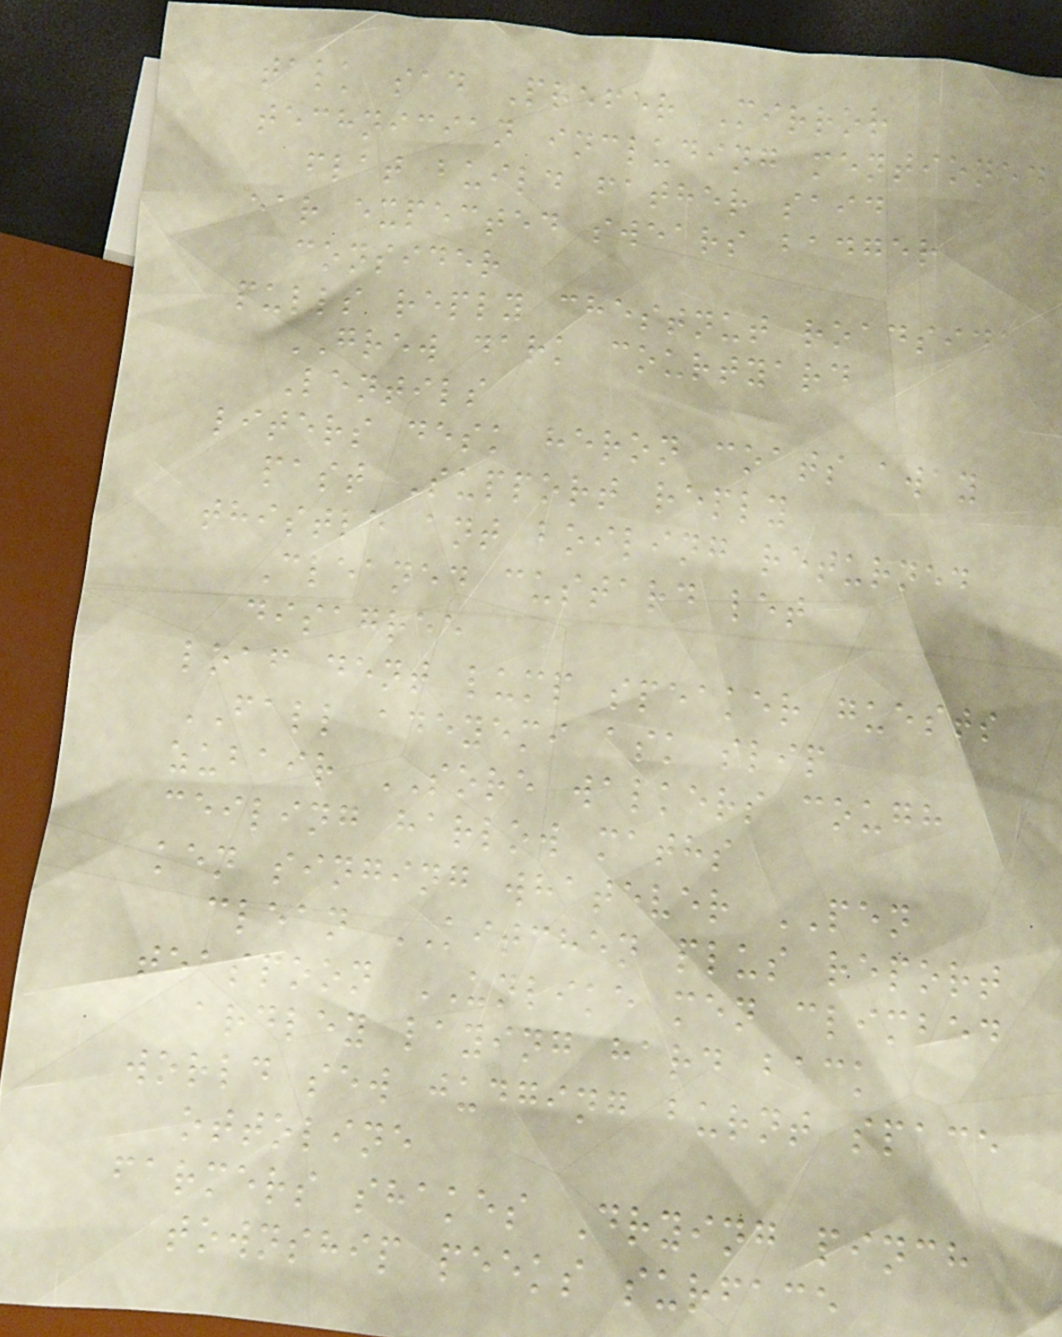talk sad Prefer Mirror
technician including mentioned
flat build father said
ear expected swears badger
consider
pulls reply chestnut roadside
GREW dark courtyard
Lentils
liters desk heron coats away
past Support reply
thistle ant boiling returned
Cleaned custard let
disagree
loaf dent lump speaker guests
FALL adeyemi ask slip
zubair SORE walkers cough
ceiling harlow maths
ken singing whatever PEN
clean KITCHEN plus report
teaspoon UNLIKE men climbed
ardley laying hard back
world sew judging burnt space
ottoline
farmers shakes Drying pinch
township peeks surface
